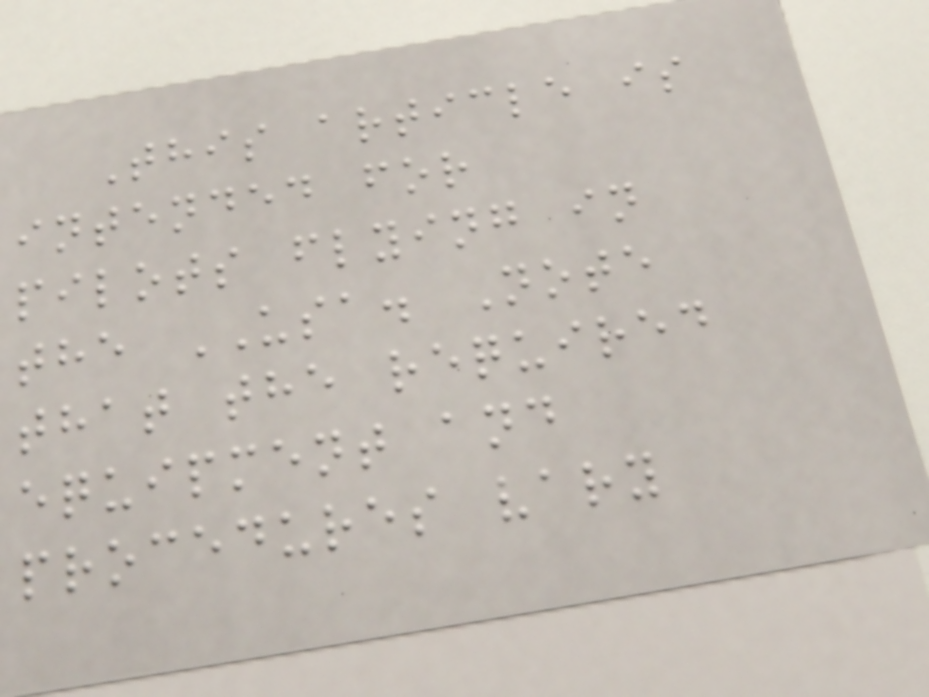This article is
intended for
pilots flying in
the USA. Note
that the required
equipment and
procedures vary
